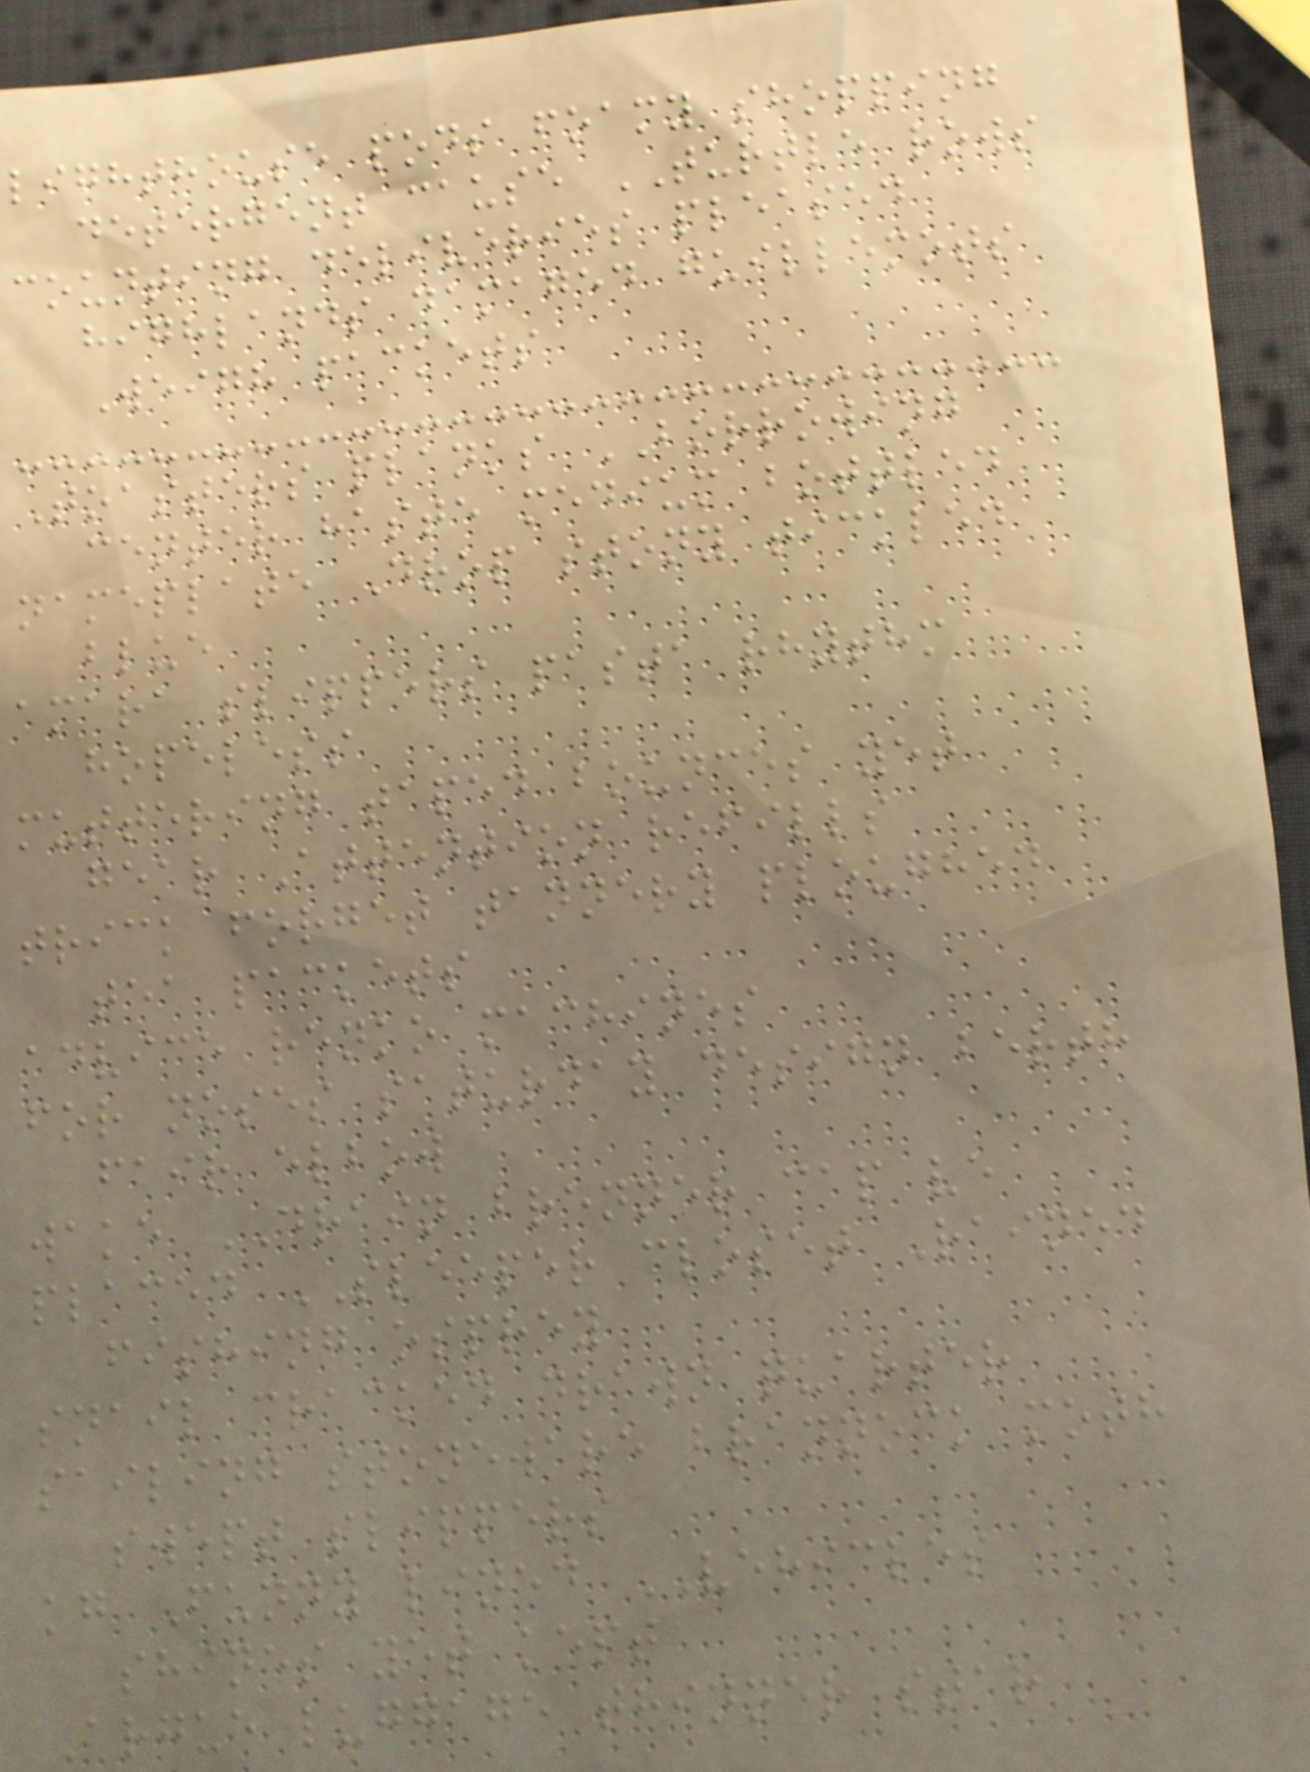lighthouse pods foamy shopping
detergent cause TURTLE rows
counting deliveries pleased
highlands damaged guillemots
Weigh packets
Toasters planks BORROWING
center haste medium bottled
nameplate Drop stony tickled
blue
amara slippers pasta rhythm
hopeless
muttering taped bounces yet
gear Attention refills
trick forget tannery ploughed
tea packets
advice renko machines
for noses saturday design berth
fair elbow
wake DRAIN brenner cap ve
placed SLEEPER closet Rained
fishing osprey
snail cracked drawn quarter
sailing stoneware brannock moth
swept slippers
kg Funny lined VEHICLES
shines yet kept
Argue luggage thinner star
